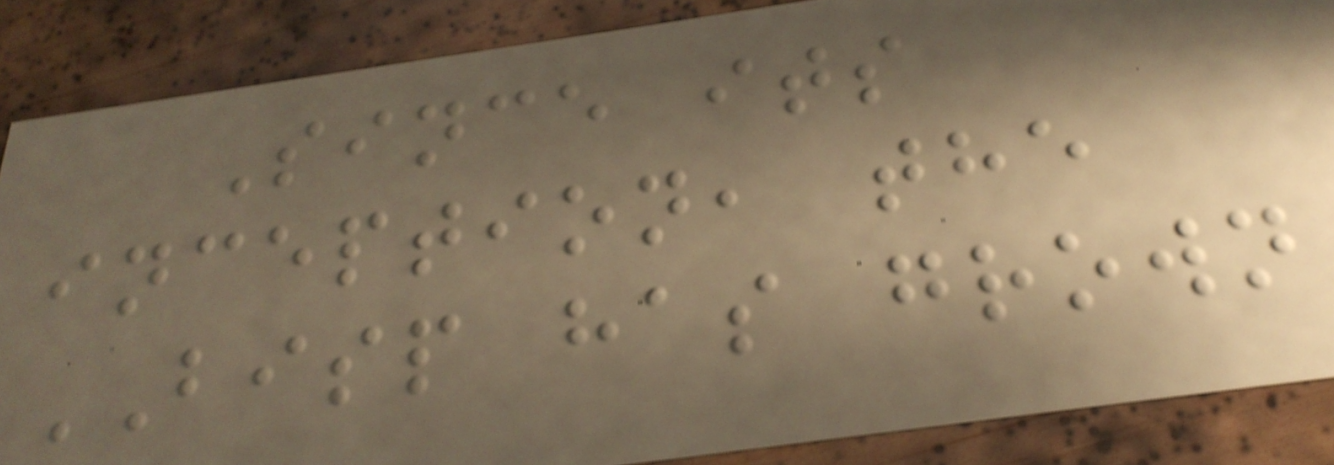Since its
inception, the
BISP has grown
